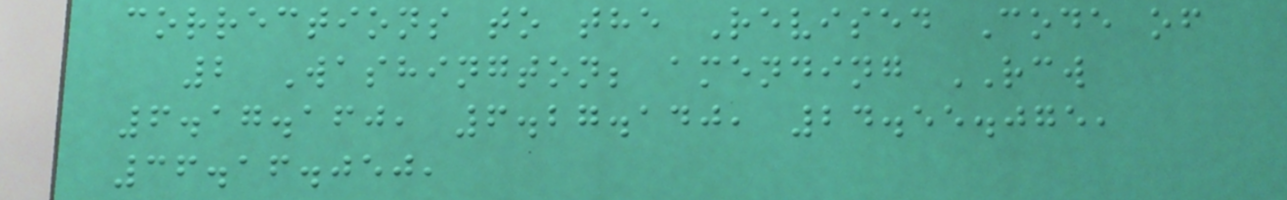corrections to the Revised Code of
2 Washington; amending RCW
6.17.160, 6.27.140, 24.55.075,
36.16.050,
